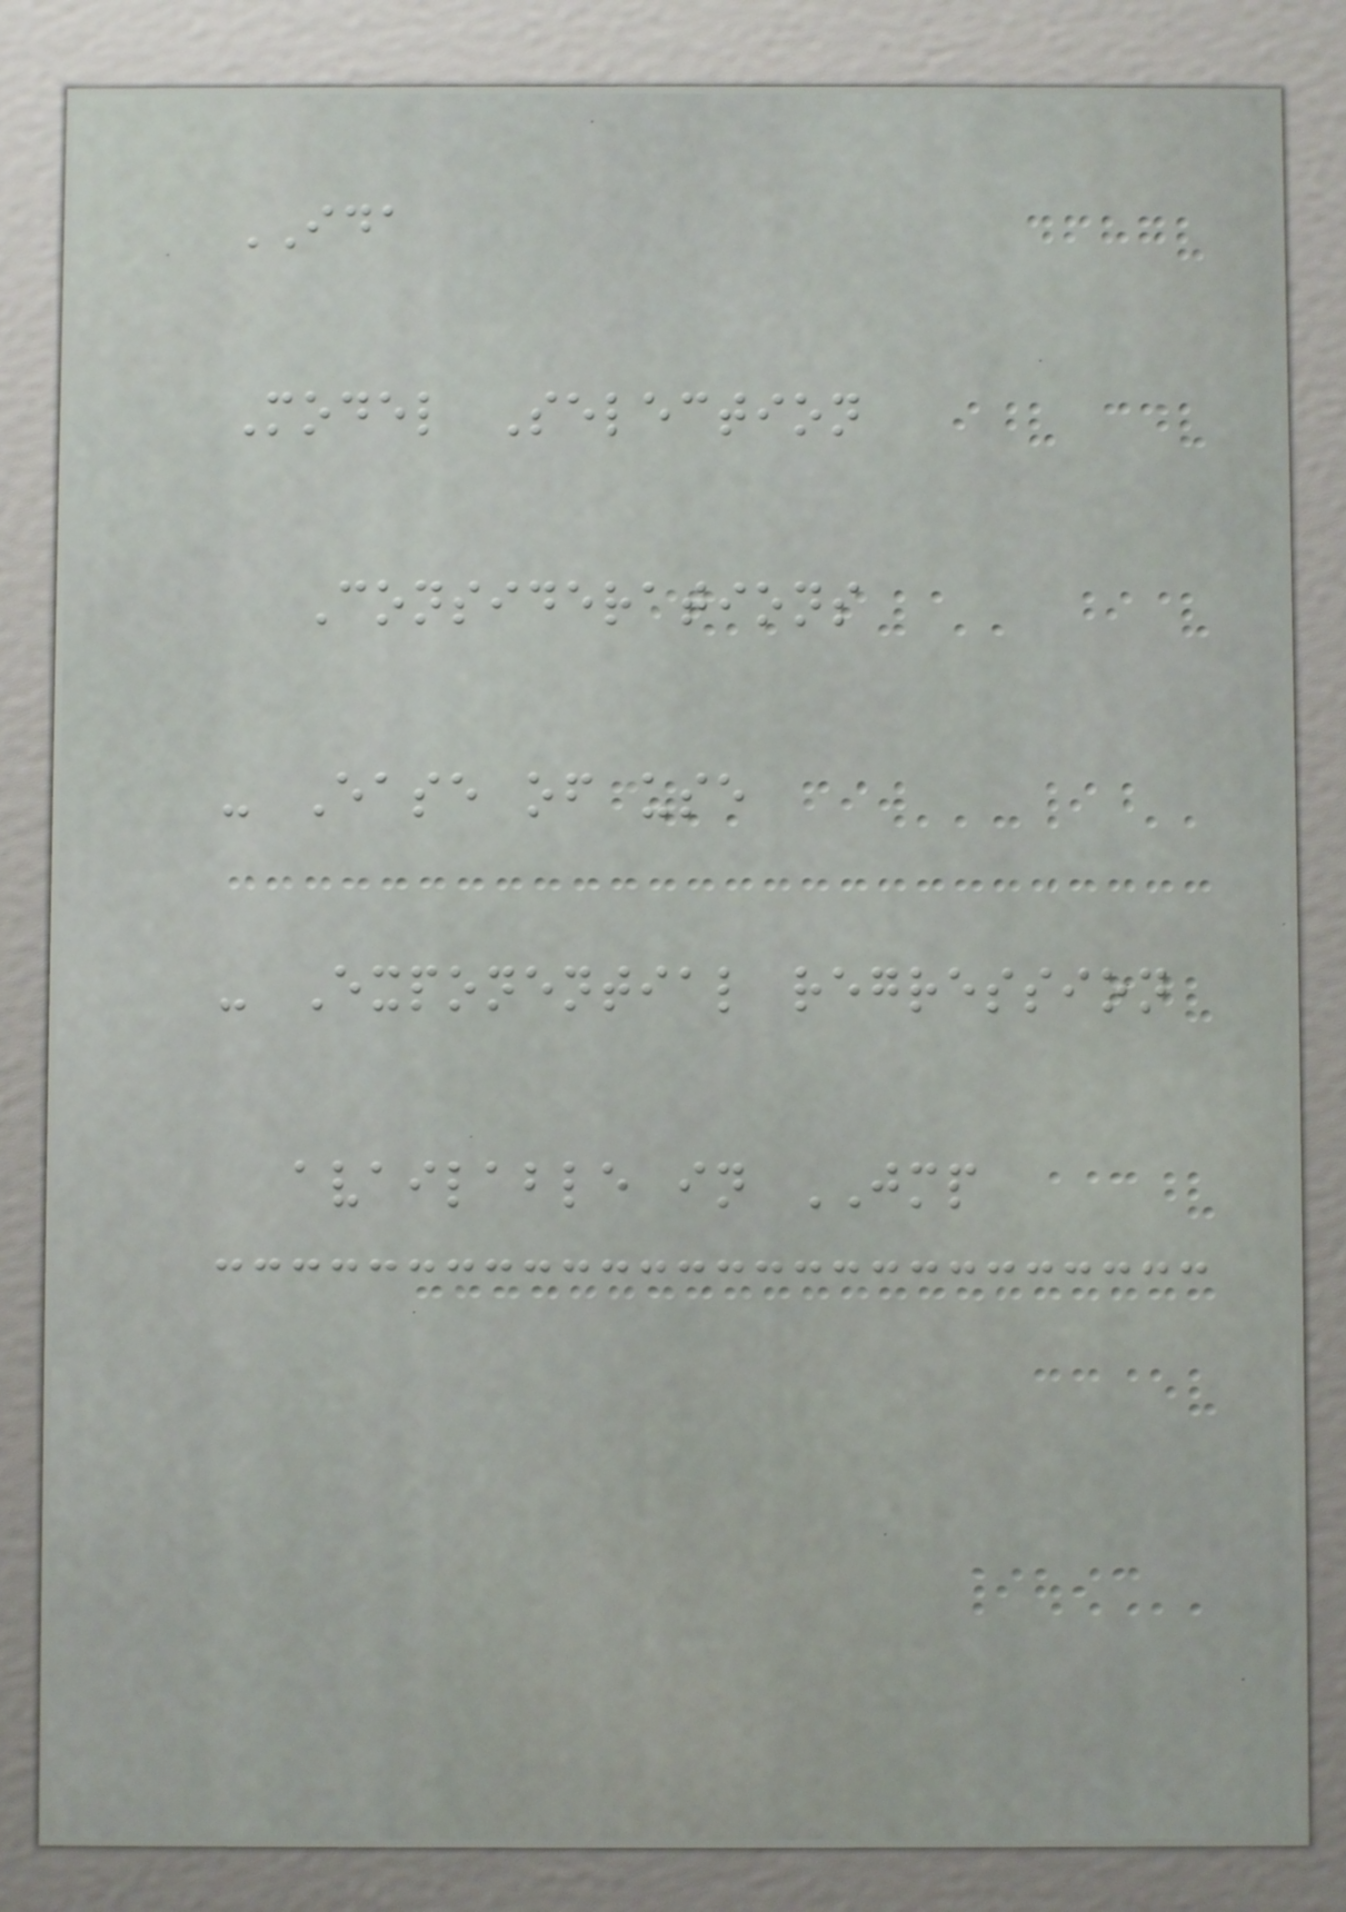IDA
Model Selection
Considerations
- Ease of use
- Exponential regression
available in JMP
